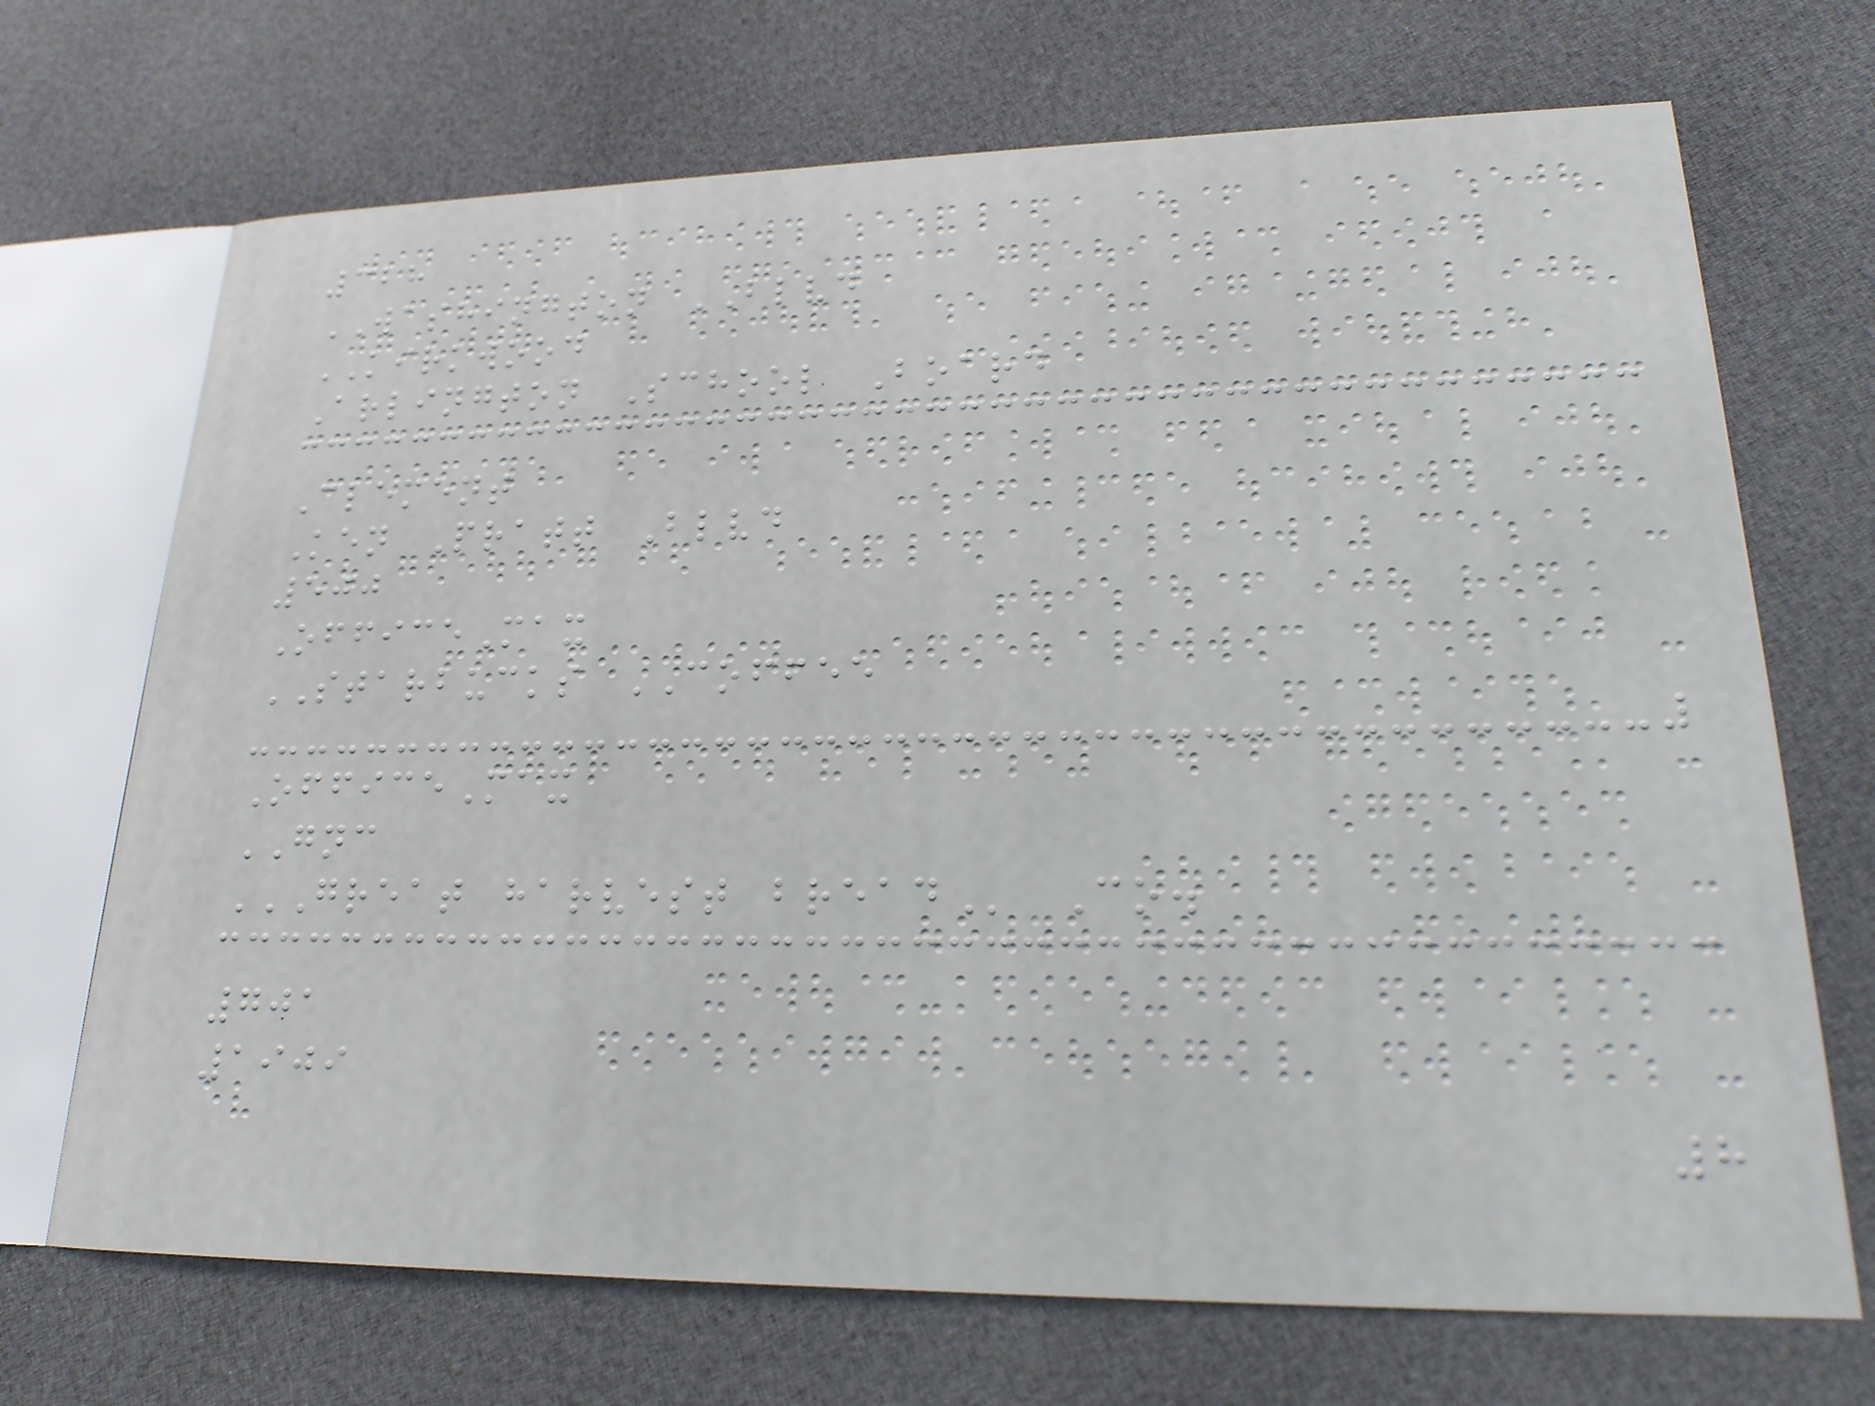328
WASHINGTON BLVD
KIRKWOOD
Arlington School Board
Clement
Ken Pratt Blvd
500
OfficeMax
STARBUCKS COFFEE
OfficeMax
GNC
GREAT HARVEST BREAD Co.
701
1909
8
